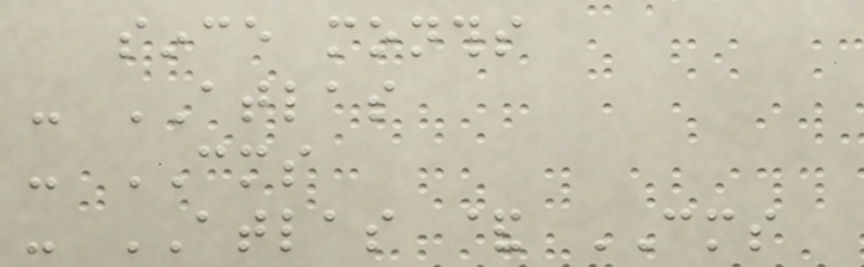since months
- ATLAS
- CMS
- ATLAS & CMS
